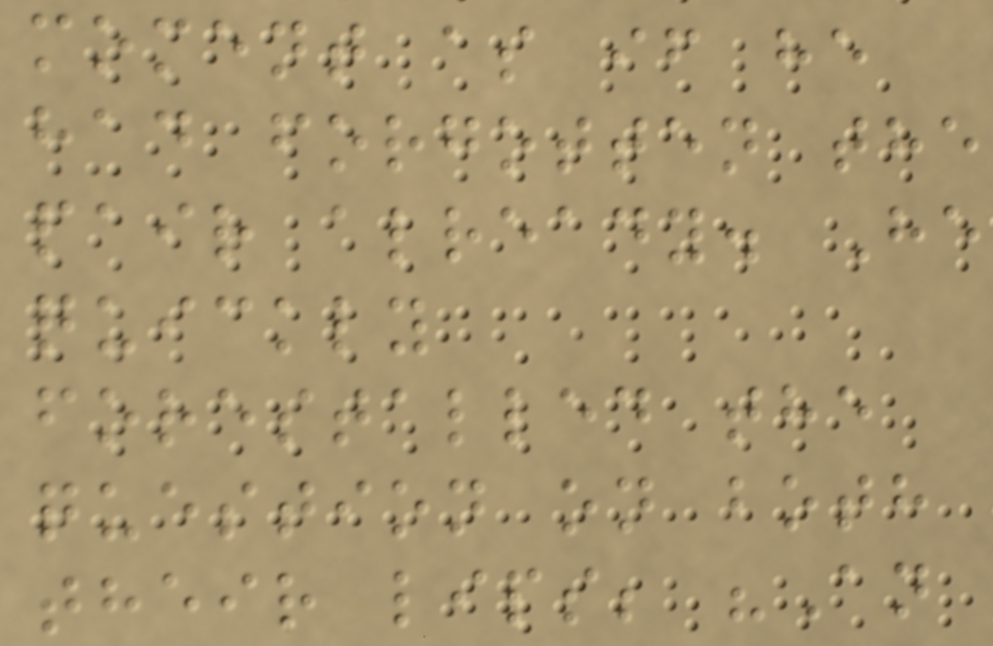moment as if he
had forgotten the
pair already. He
quickly
forestalled the
question on both
their lips; "An
